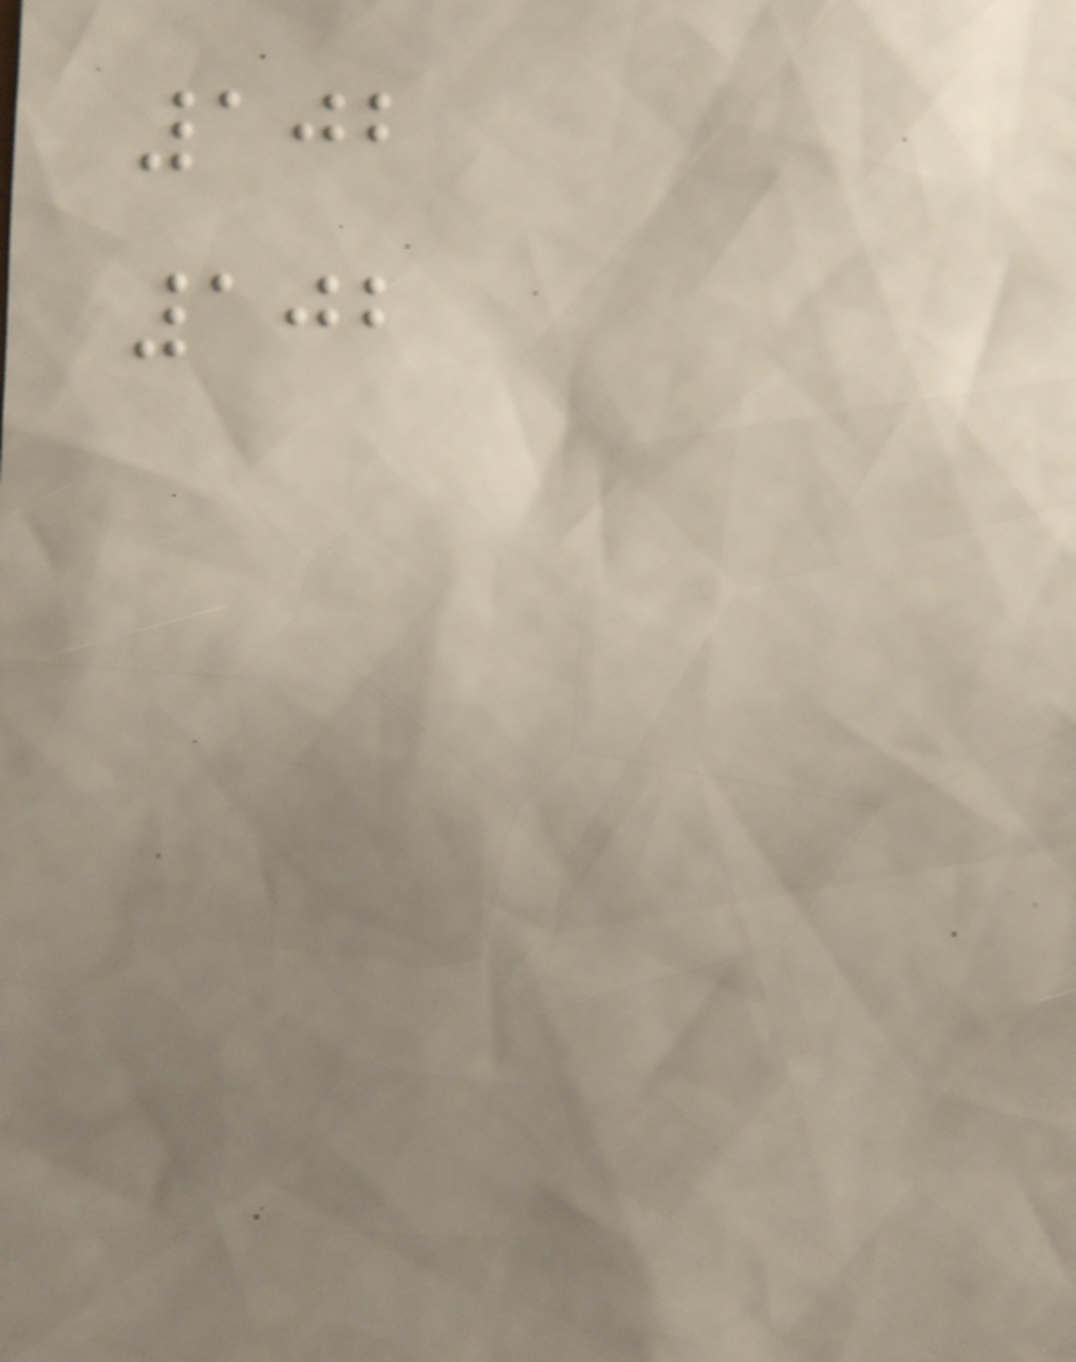102
102
